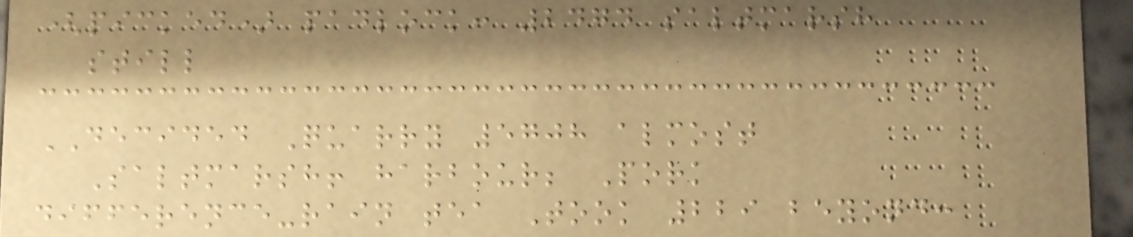(picked) padlock: 2474 saltmarsh
still
DECIDED Quarry 5708 almost
Saltmarsh! harbour; Pork
difference-rain tea Took 229 beyond:
